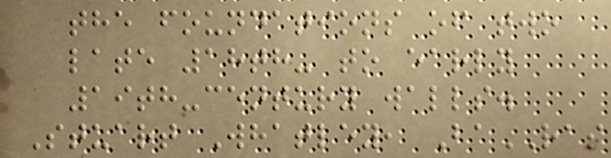the foundations of two
late 18th- to early
19th-century walls.
Stuart Whatley, BaRAS
